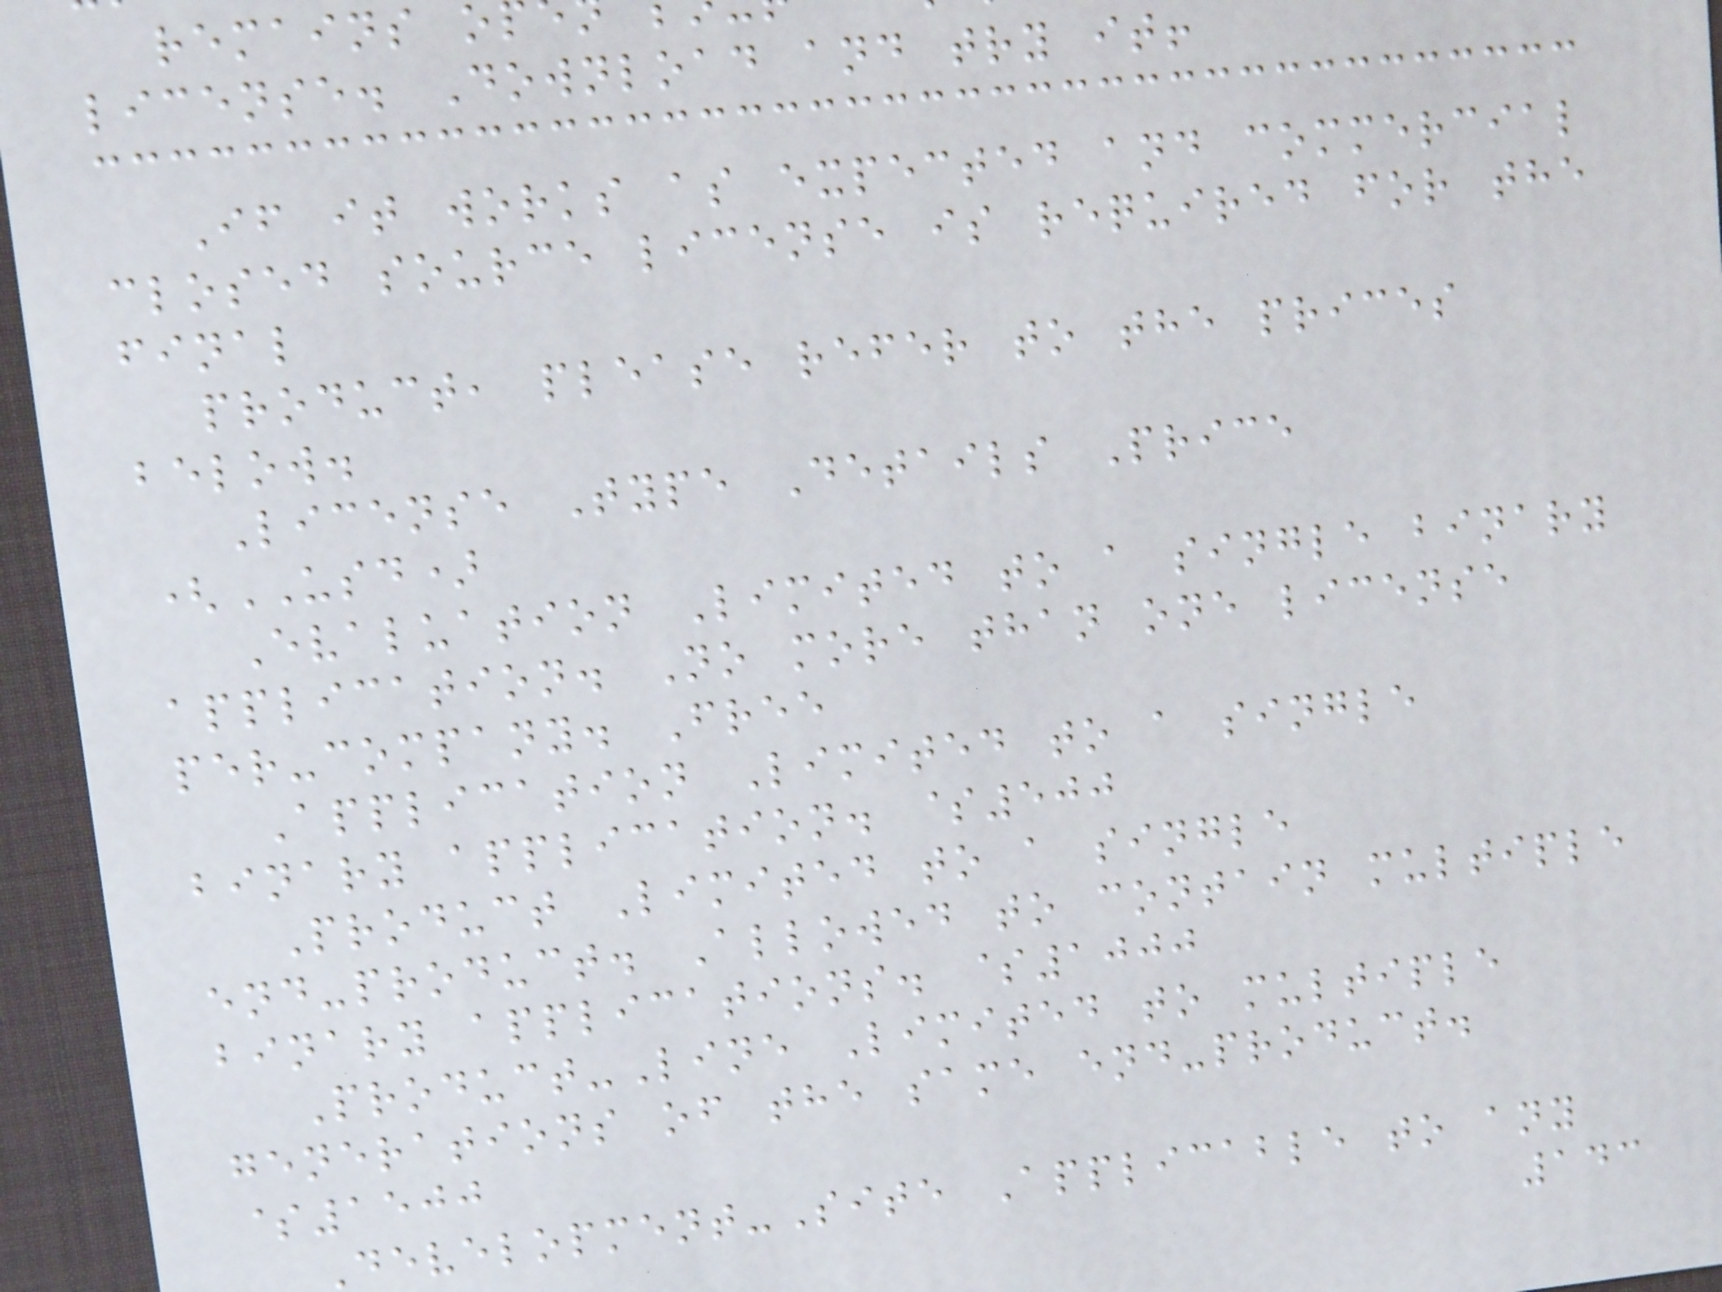remains o
license. Download and try it!
If it works as expected and commercial
closed source license is required for the
final
product, please refer to the prices
below.
License Type Details Price
(USD)
Evaluation Limited to a single binary
application. No more than one license
per-company. Free
Application Limited to a single
binary application. $500
Product Limited to a single
end-product. Allowed to contain multiple
binary applications. $1000
Product-Line Limited to multiple
generations of the same end-product.
$1500
Development-Site Applicable to any
143
